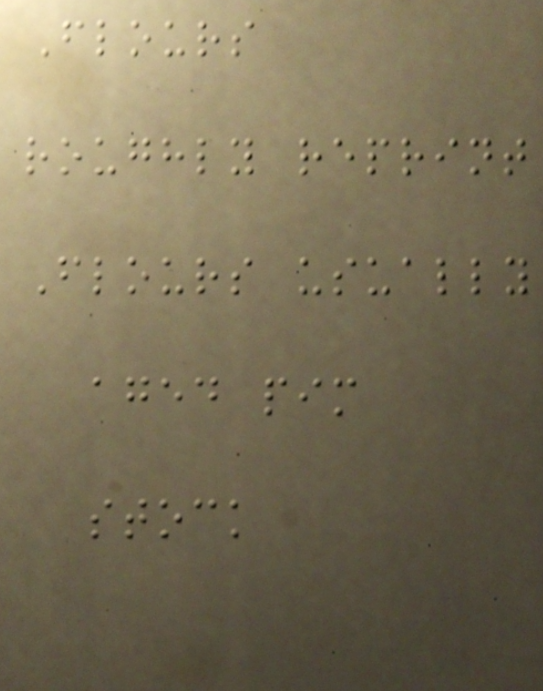Flours
roughly reprint
Flours usually
aged pim
stock
